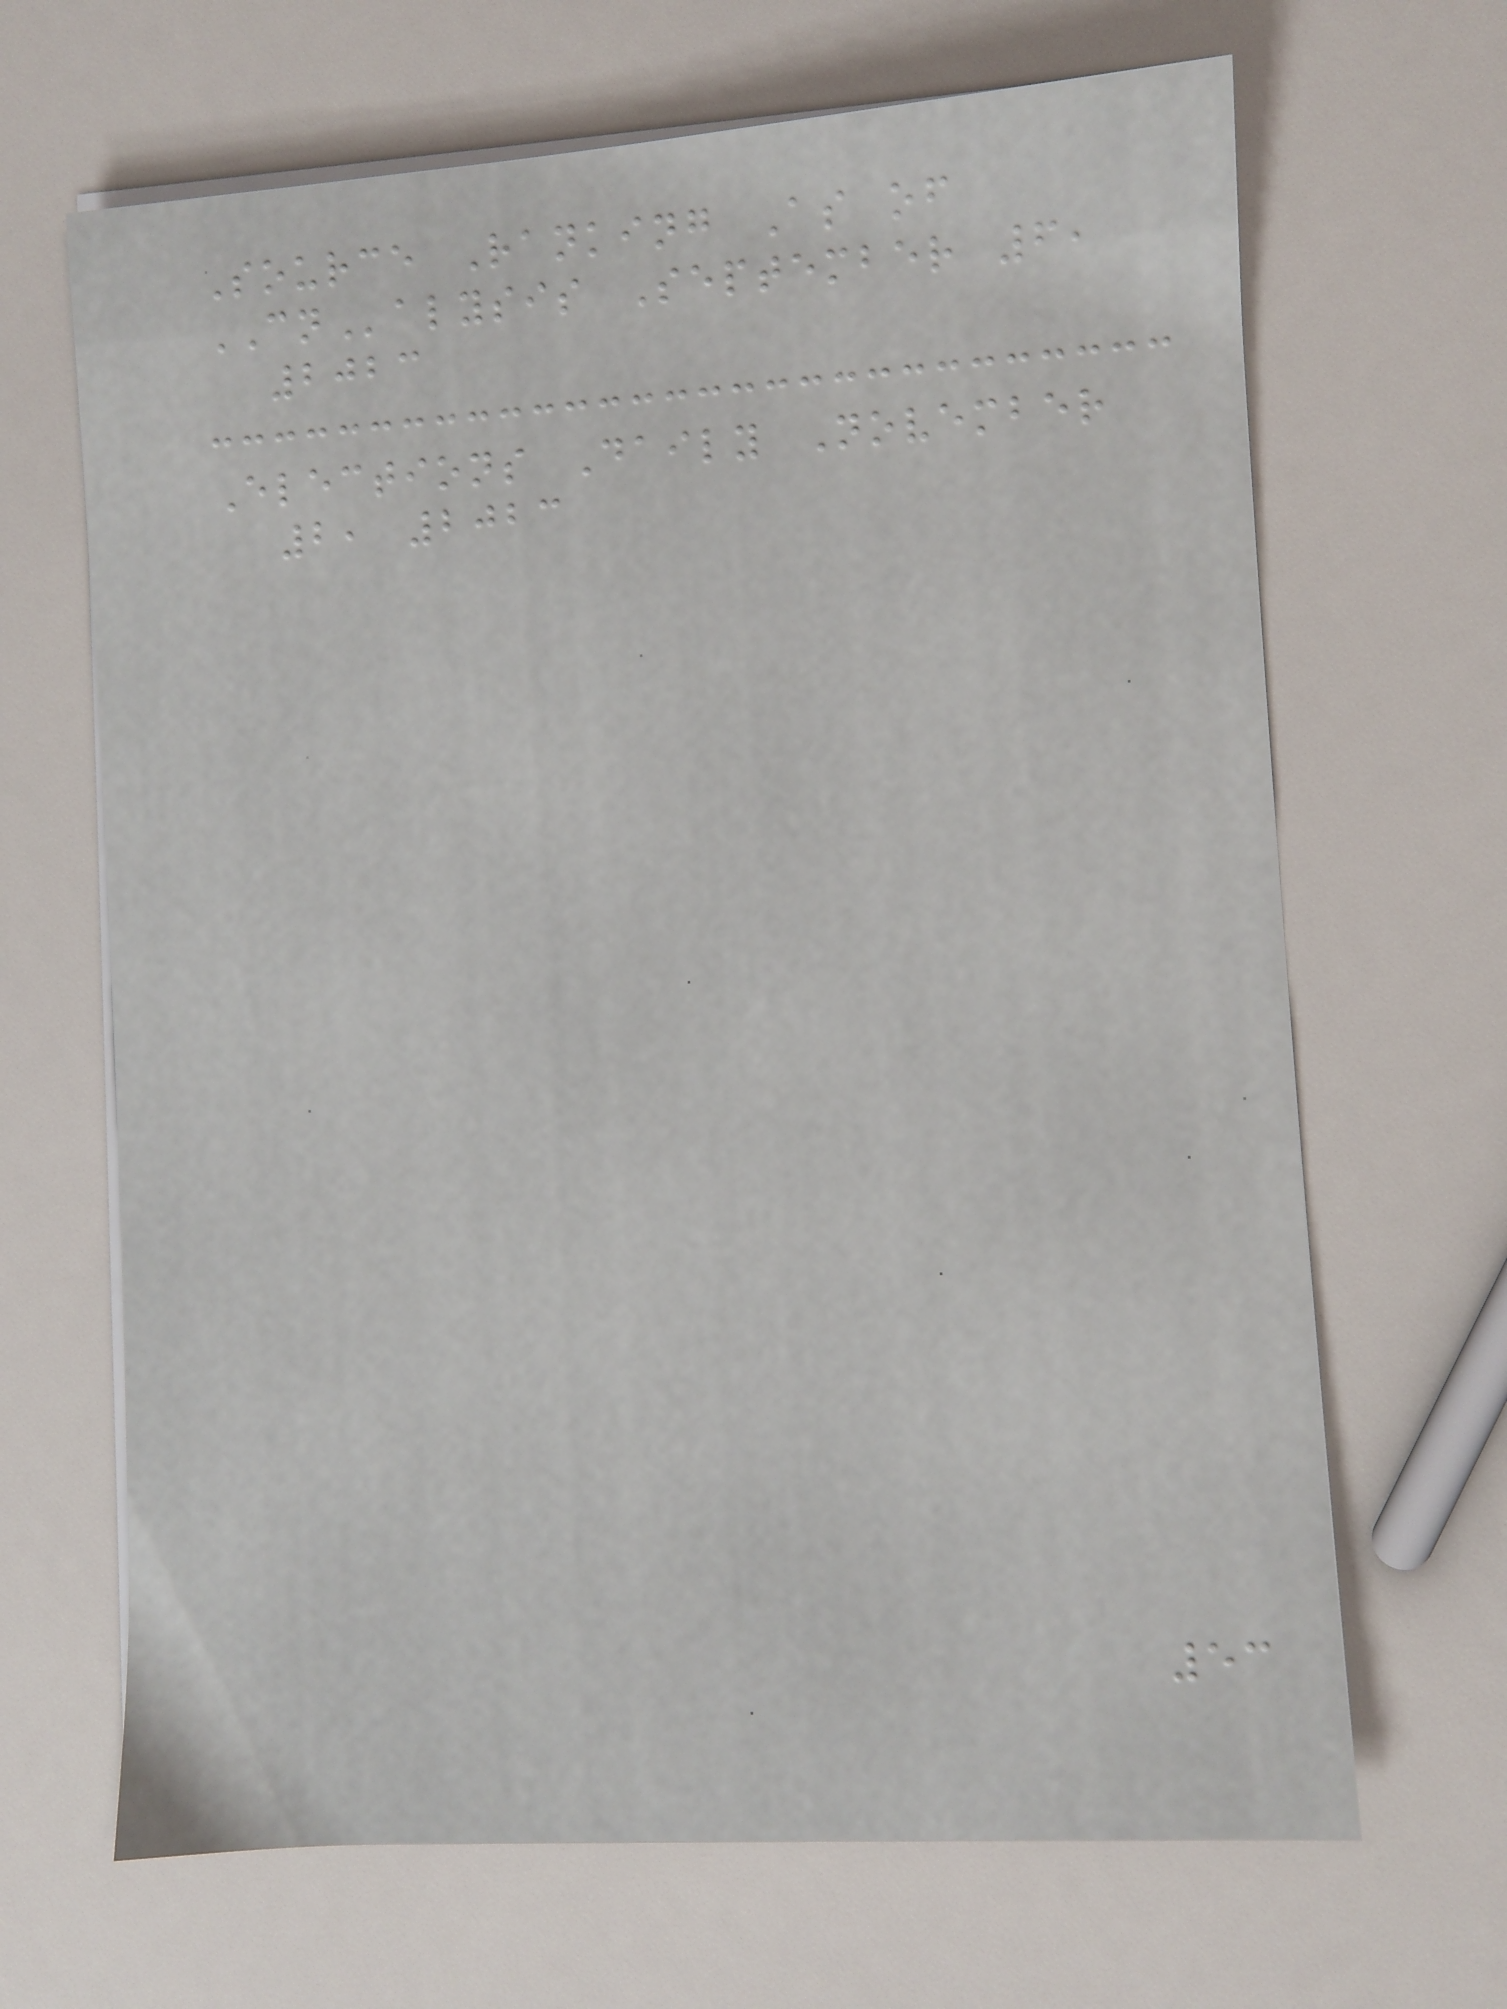Source Ranking As of
CNalysis September 6,
2023
Elections Daily November
2, 2023
53
